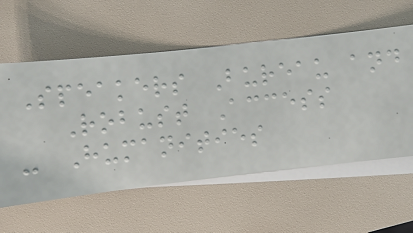Speakers Bureau and
Robust Access
- Humanities
